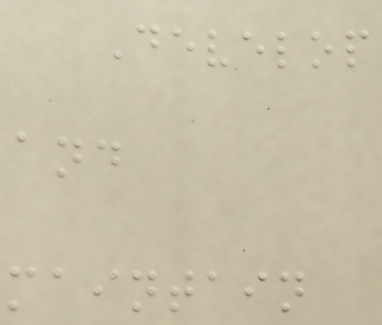Develop
and
maintain
